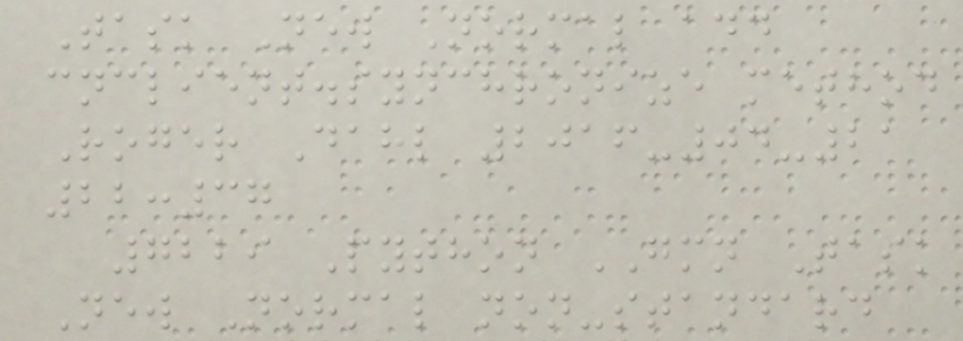Task New Normal add
cnclient.synchronize method
Roger Dahl 2016-04-21
22:37
7229 Python GMN Task
New Normal non-standard
